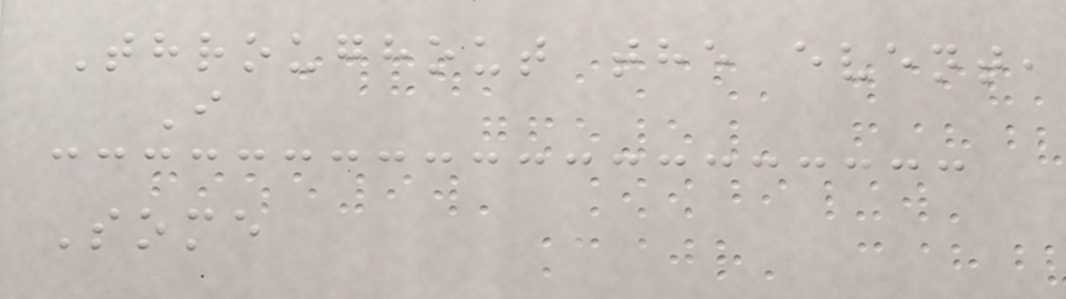Throughout the event,
I
Some
